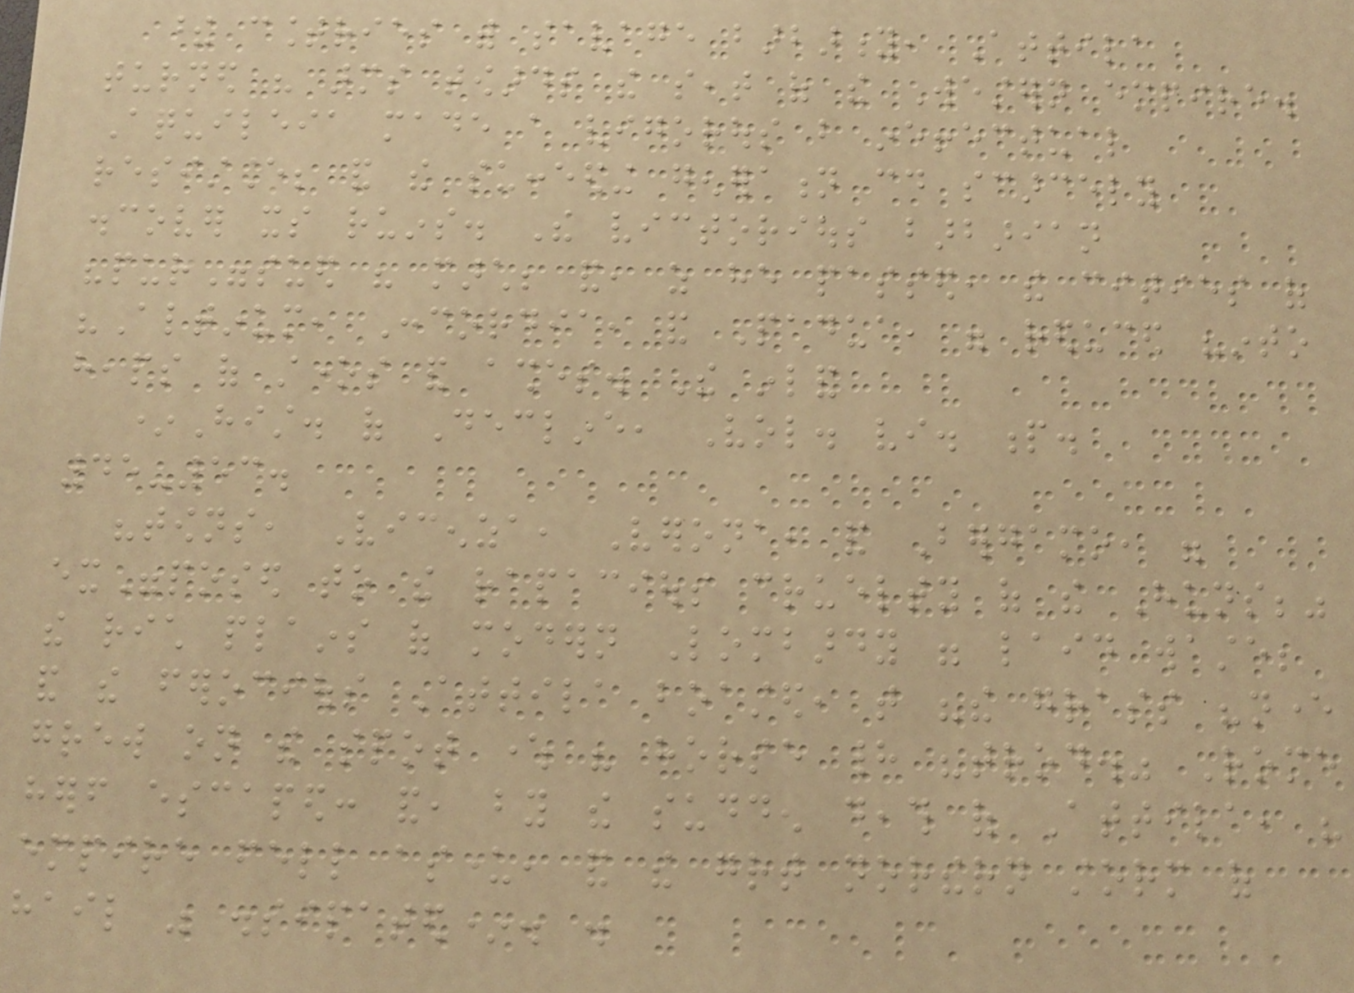these countries with savage barbarity, Attila
turned his arms towards the seat of the Western empire.
Aquileia made a vigorous but ineffectual
resistance; and the succeeding generation could scarcely
discover its ruins. The victorious barbarian
"pur"sued his march; and, as he passed, the cities of
"Altinum, Concordia, and Padua, were reduced "into
heaps of stones and ashes. The inland
*Hist. of Decline, Vol. vi. p.
45-53.
"towns, Vicenza, Verona, and Bergamo, were
ex"posed to the rapacious cruelty of the Huns;"
the rich plains of modern Lombardy were laid waste;
and the ferocious Attila boasted, that "the grass "never
grew on the spot where his horse had "trod." Rome
herself escaped: and, by the sudden death of Attila, his
empire fell asunder, and the great northern storm of
hail was dissipated*. .
